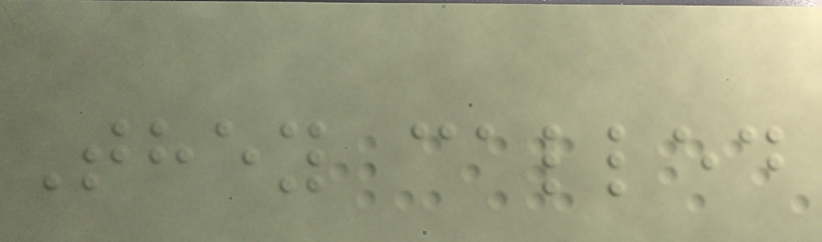They called
